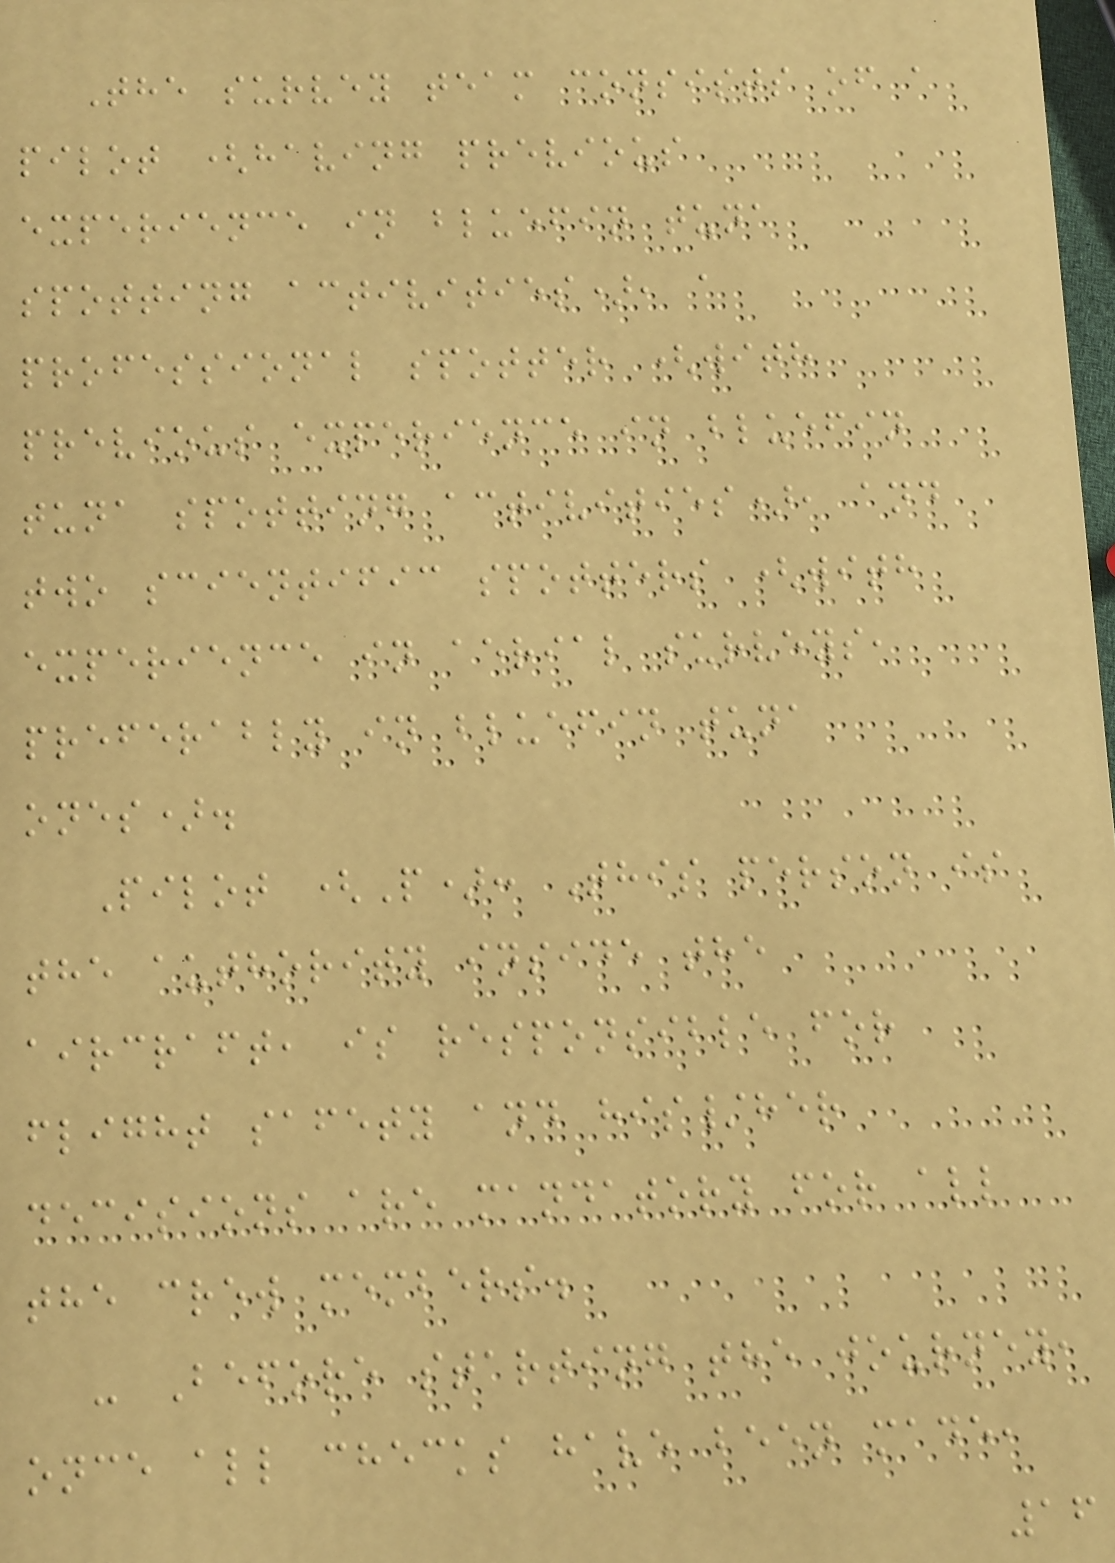The survey team consists of a
pilot (having previous
experience in bluefin tuna
spotting activities), a
professional spotter (with
previous experience in bluefin
tuna spotting activities), and
two scientific spotters (with
experience in aerial surveys,
preferably in bluefin tuna
ones).
Pilot (P): This person is
the authority inside the
aircraft, is responsible for
flight safety and his/her
decisions are mandatory for all
the crew members.
- Before starting the journey,
once all checks have been made,
16
